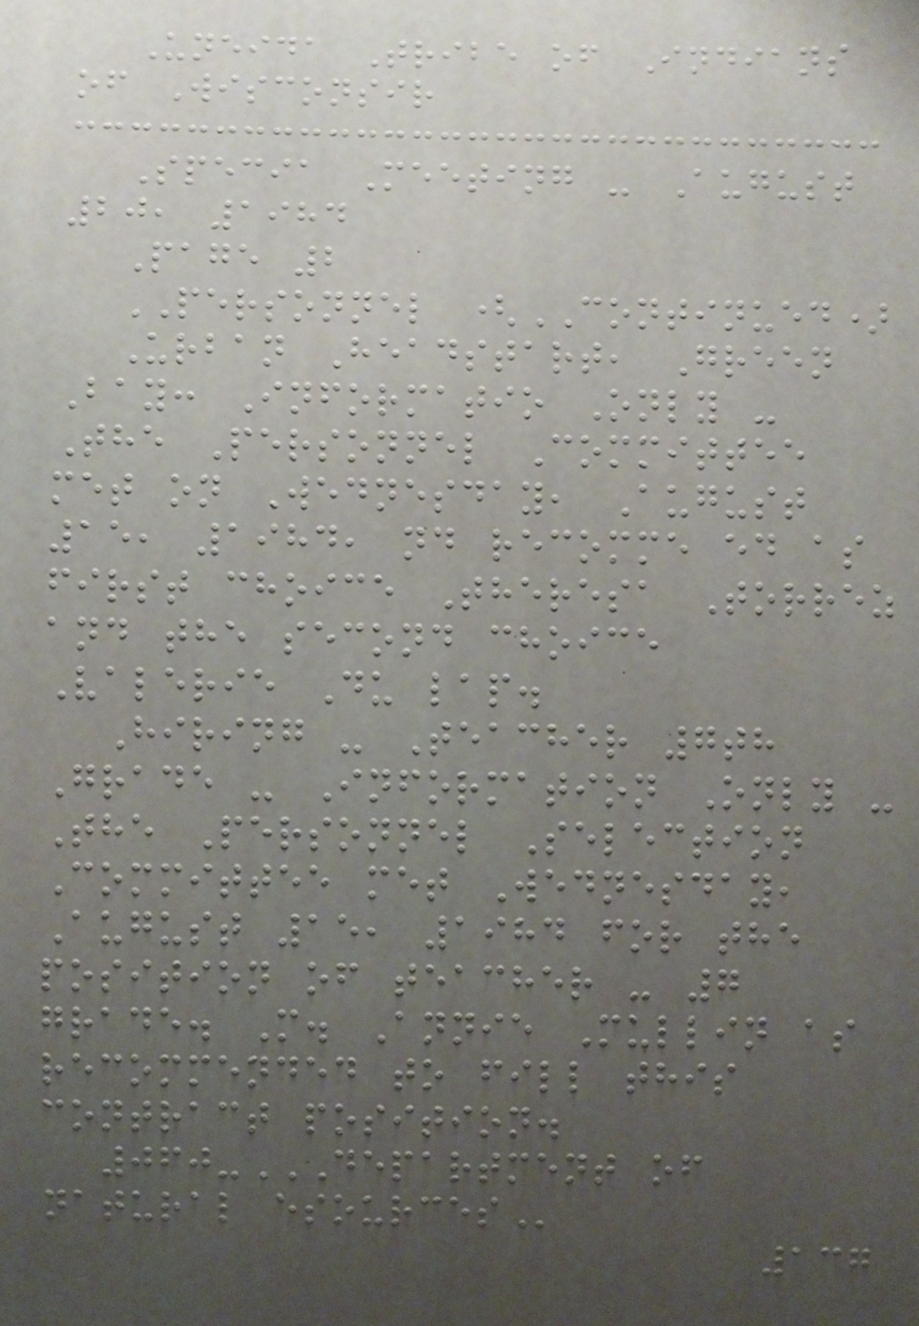Uneida Tribe of Indians
of Wisconsir
Specia Meeting - August
20, 1984
Page 2
PERSONNEL (CONTINUED)
Urban Headstart, Green
Bay: Informatio Only -
The Personnel Committee
met on Wednesday, August
15, 1984, nd recomme ed as
first choice Theresa Torrez
and the second choice
Valerie Du lap.
Hiring - Teacher 7th
Grade - Information Only -
The Personnel Selection
Committee met Wednesday,
August 15, 1984 for the
position of teacher - 7
grade. M. Annie Mullin as
recommended to fill this
contract position.
060-DEPARTMENT OF
NATURAL ESOURCES
137
